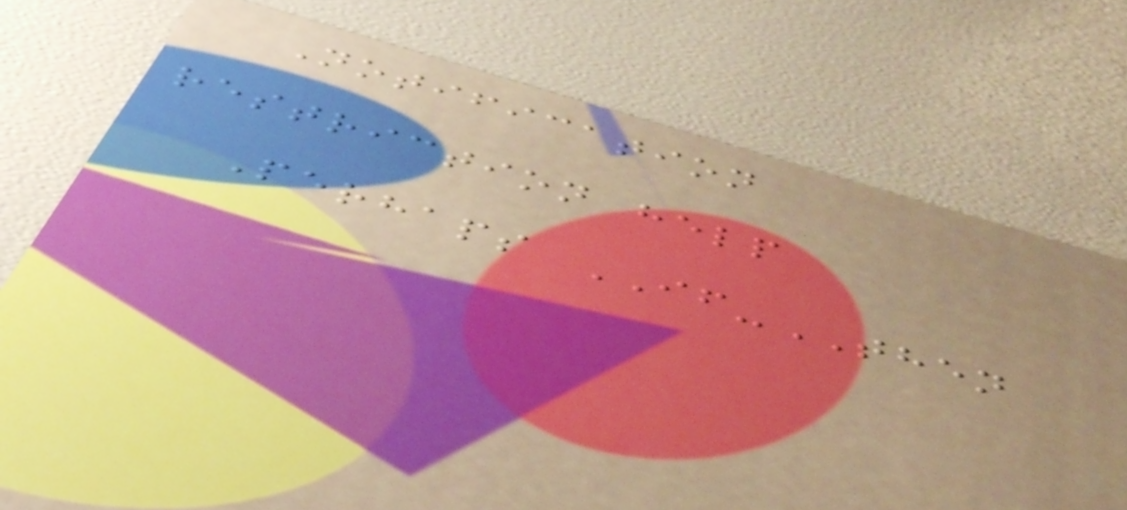Notification
restriction help
Perhaps IF-THEN
